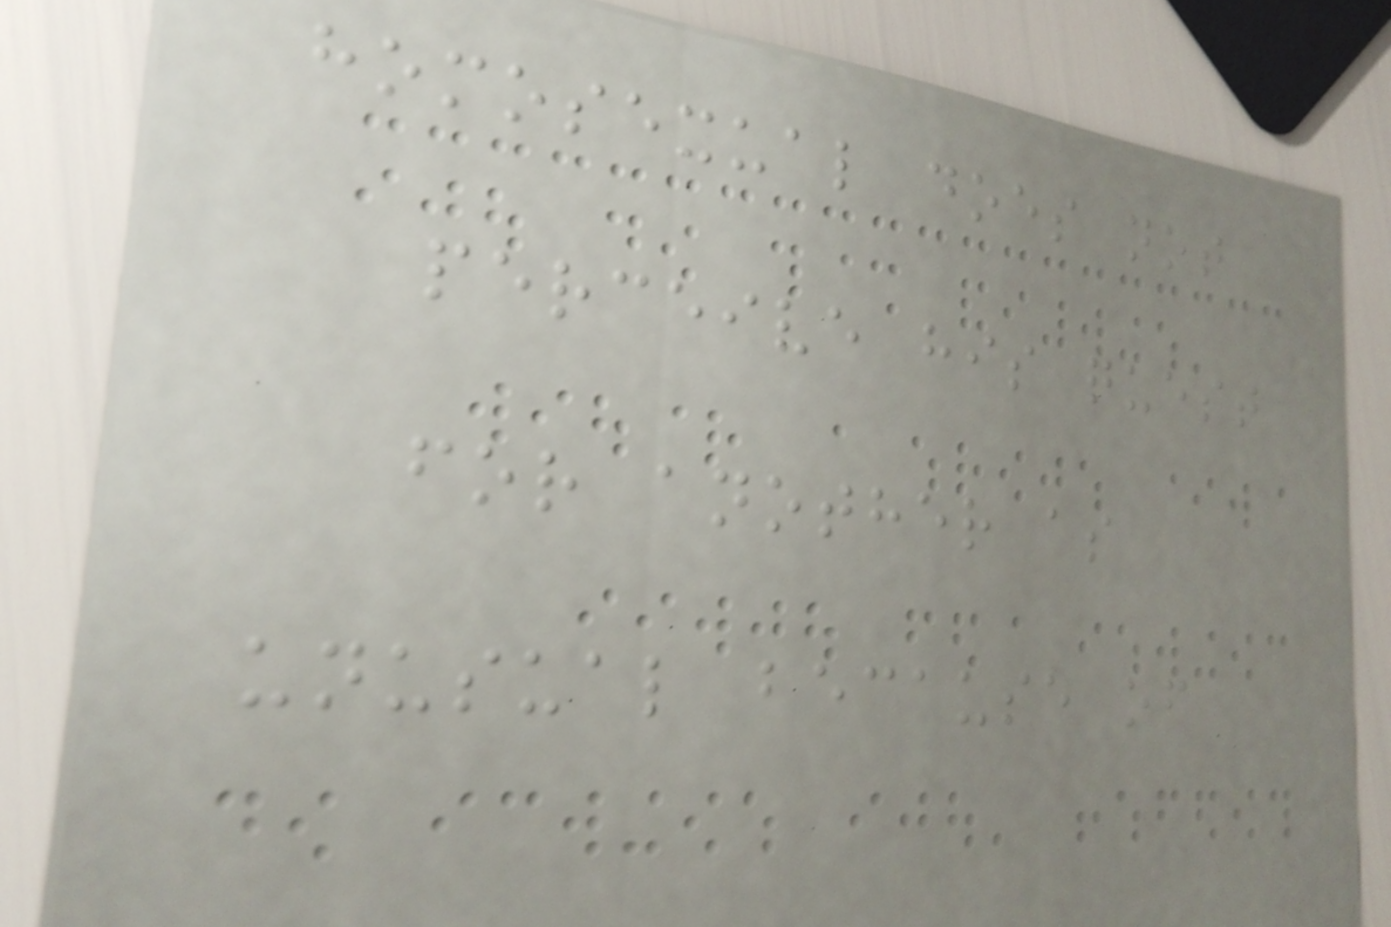homosexual does not
perceive his quest
for another as
unusual because of
